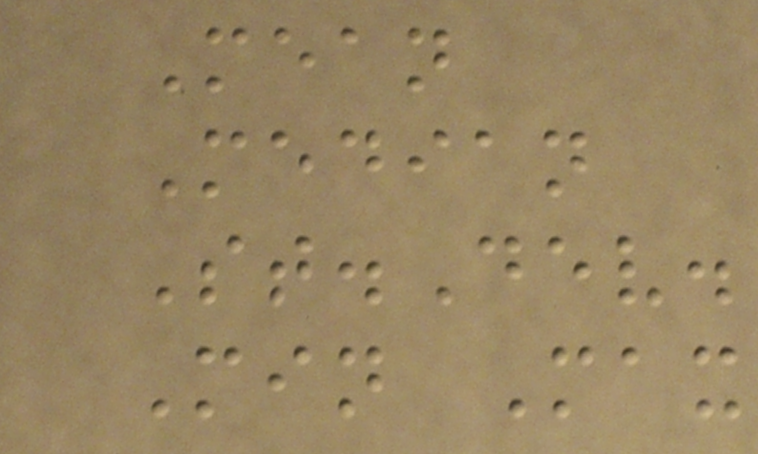Mean
Median
St.Dev.
Min Max
